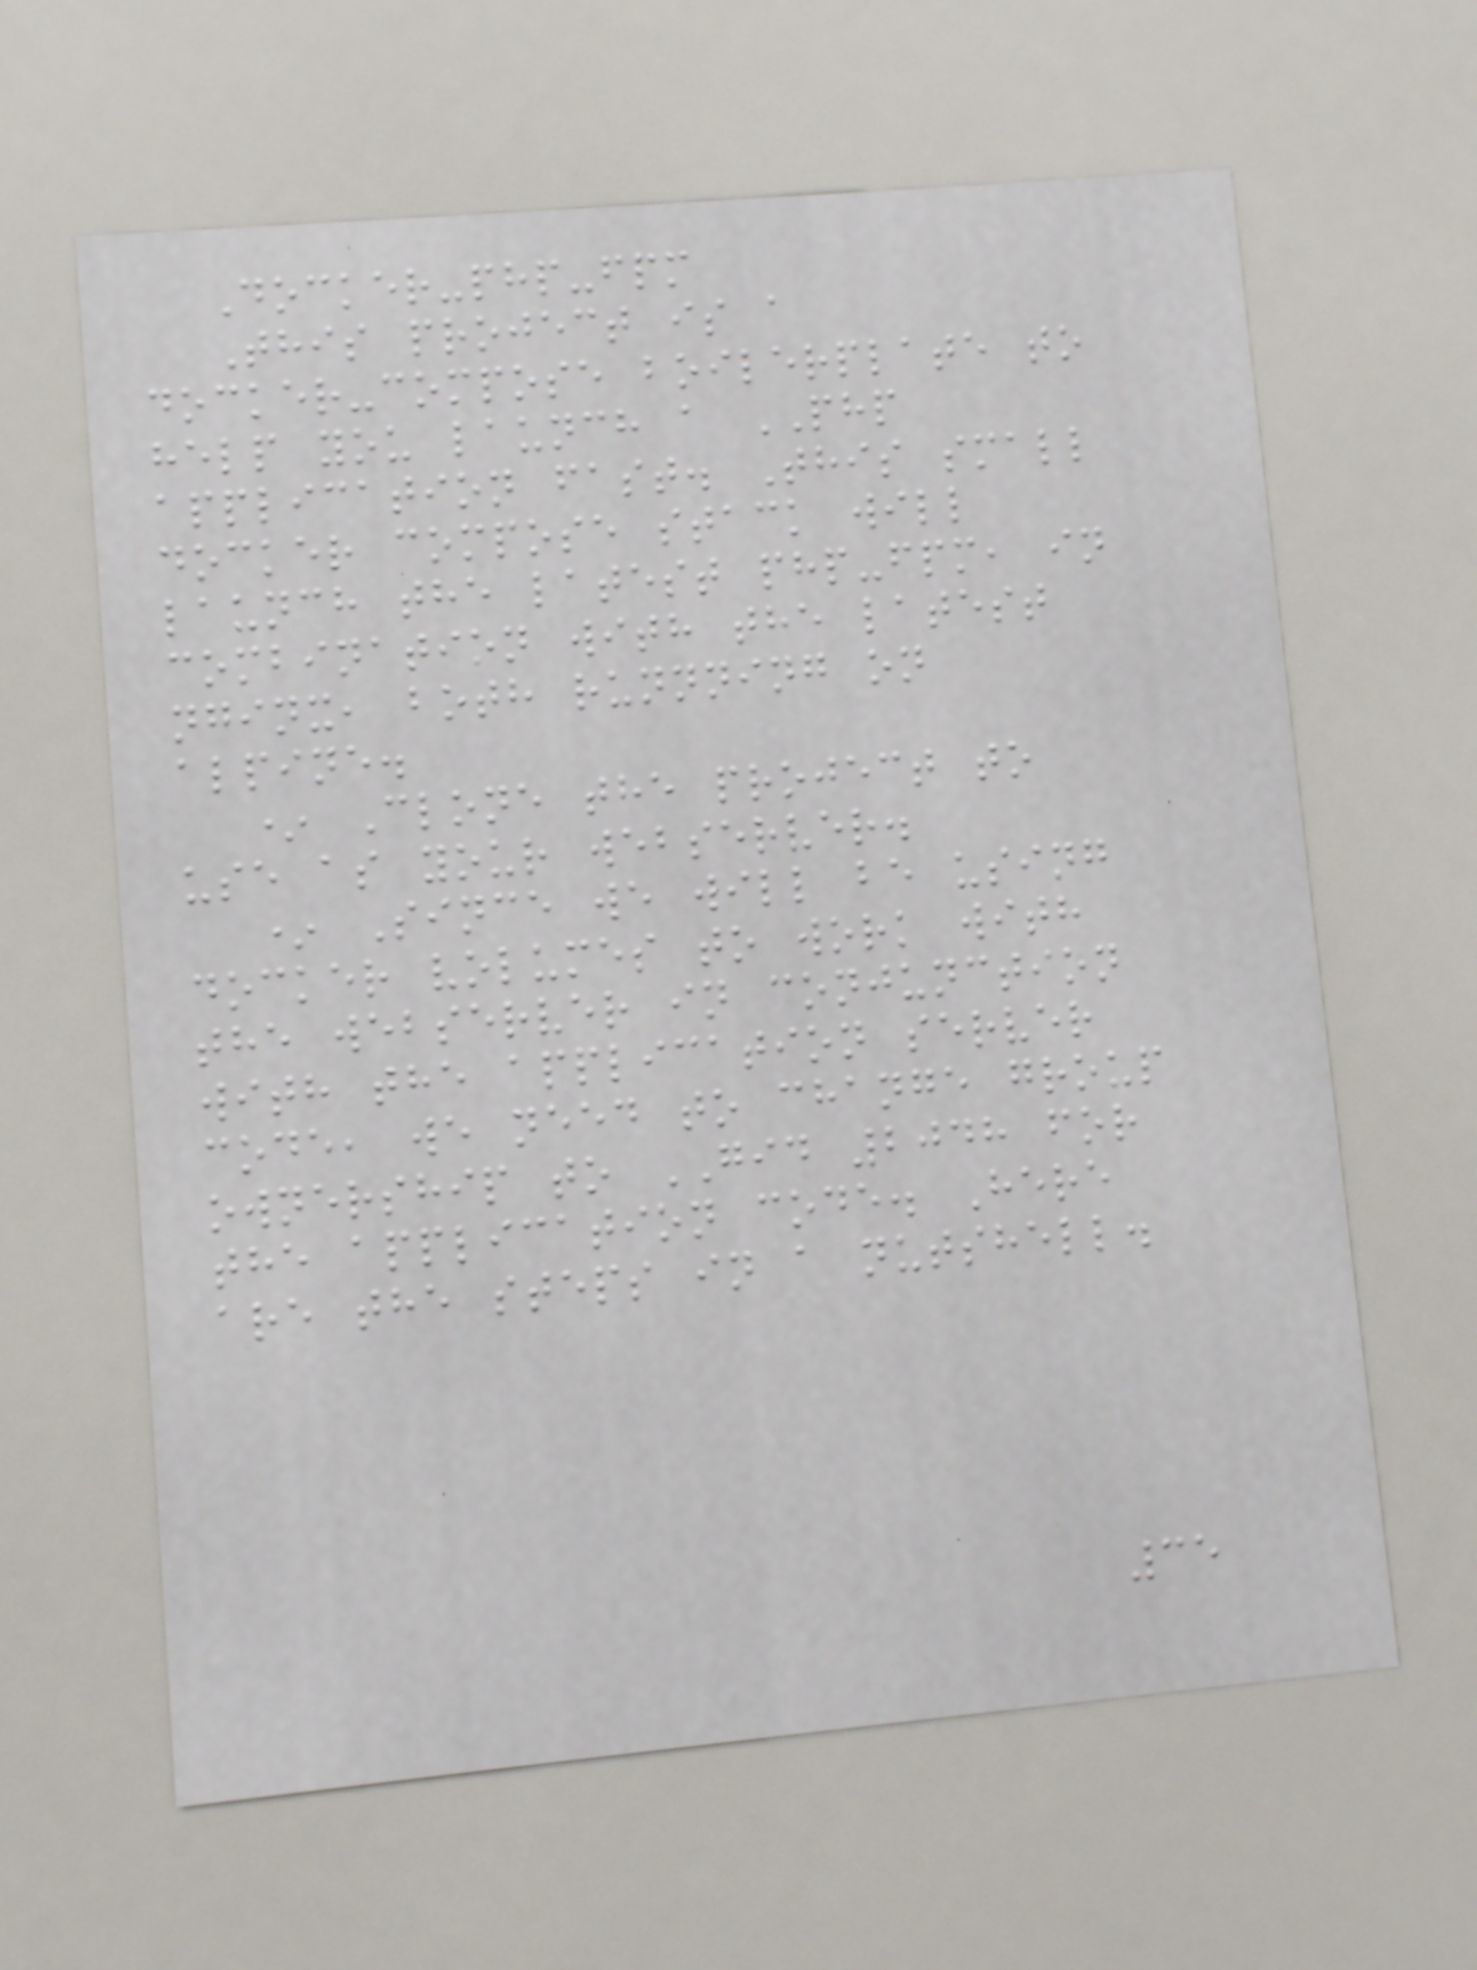Docker-php-fpm
This project is a
docker-compose boilerplate to
help you launch a PHP
application fast. This small
docker compose stack will
launch the latest php-fpm, in
combination with the latest
nginx, both runnning on
alpine.
* Clone the project to
use as your webserver.
* Since we will be using
docker volumes to work with
the webserver in conjunction
with the application server
code, we need to change group
ownership to GID 2048 for
the application code. Here
are the steps in a nutshell.
35
